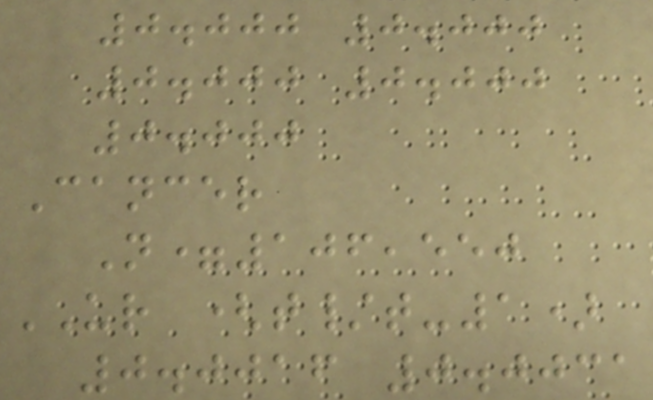0.000 0.000
0.000 0.000
0.000
Cancer
N=106,550
UR (t/t-1)
0.0016 0.0031
